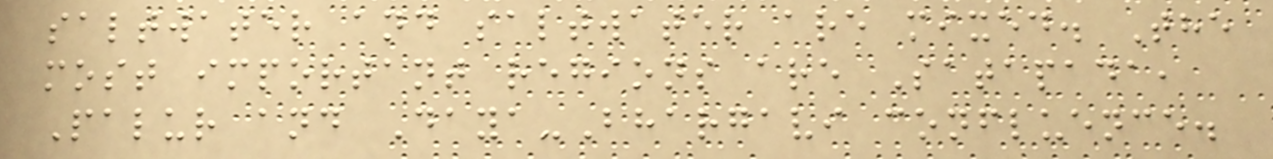saltwater and saltwater are mixed. The
most important regions are Satapada,
Palur and Daya-Bhargavi confluence.
